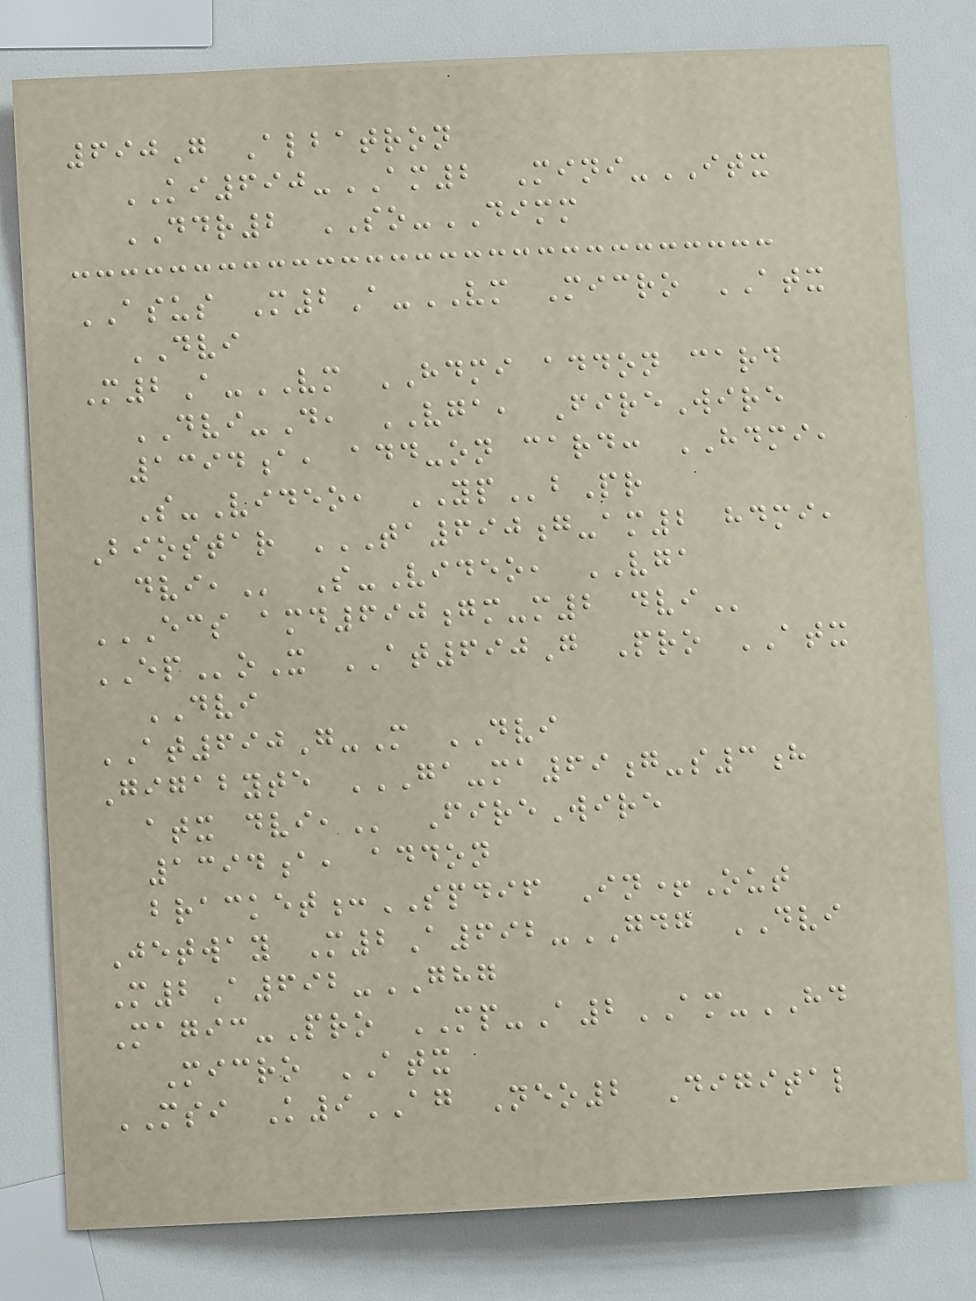690G Albatron
KI690-AM2 Mini-ITX
DDR2 SO-DIMM
ASUS M2A-VM Micro ATX
DVI
M2A-VM HDMI addon card
DVI-D, VGA, FireWire
1394a, add-on card: HDMI,
S-Video, YPbPr
Biostar TA690G-AM2 HDMI,
DVI, S-Video, VGA
ECS AMD690GM-M2 DVI
EPoX AT690G Pro ATX
DVI
AT690G-M DVI
Gigabyte GA-MA69G-S3H
ATX DVI, FireWire
1394a, addon
bracket:SPDIF In+Out
Jetway M2A692-GDG DVI
M2A692-GHG
Magic-Pro MP-A2AM-HD
Micro ATX
MSI K9AG Neo2 Digital
